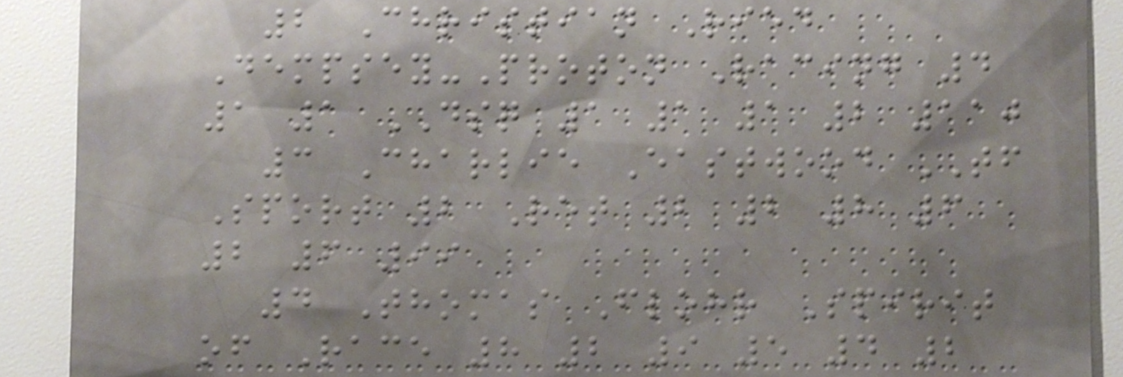2 Christian Ried
Dempsey-Proton Racing 4
1 1 DSQ 1 1 1 2 110
3 Charlie Eastwood TF
Sport 2 Ret 2 2 8 6
2 6 99
4 Thomas Flohr Spirit
of Race 8 2 9 5 4 2
